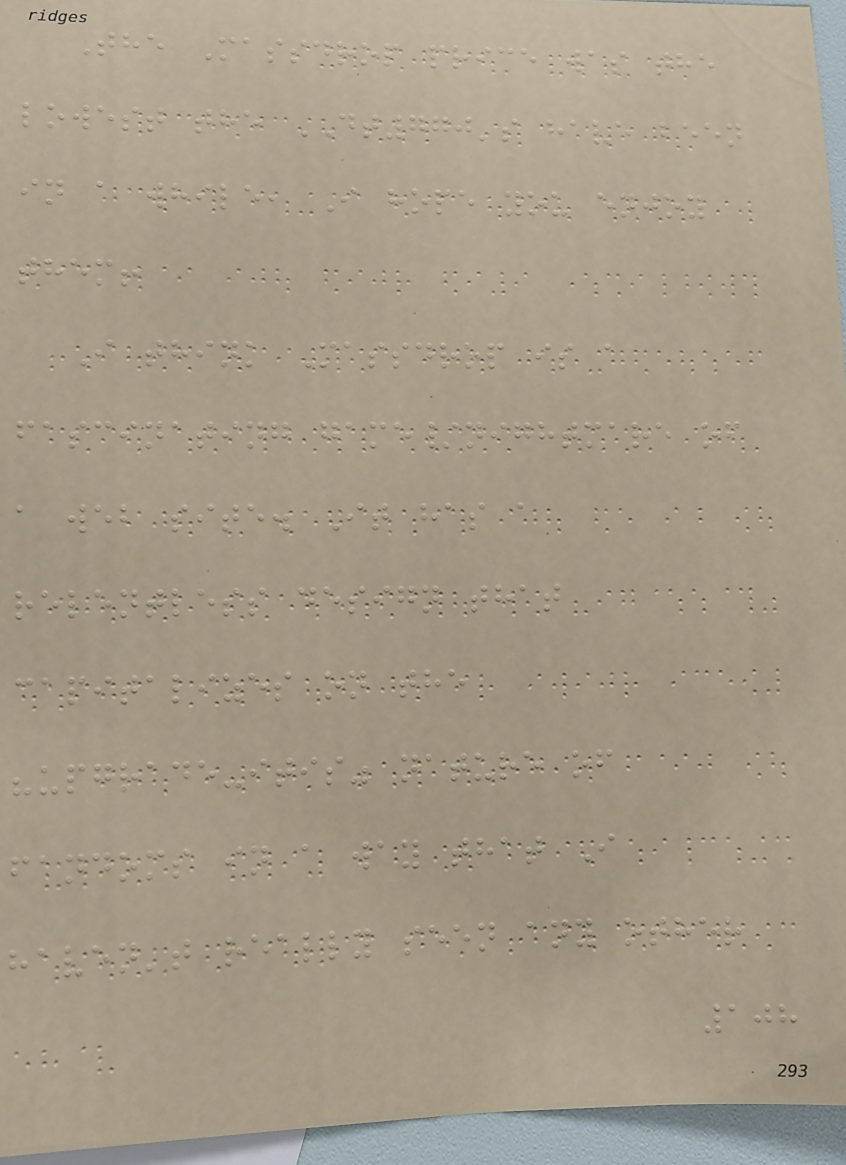The Massdrop price was the
lowest the DT770's have been
in a while, I hope you enjoy
them!
I think Massdrop is a
fascinating game/nightmare of
a web site. It has a
relentless design that
capitalizes on the
"upgrade-itis" nature of
fandoms in a way that I
haven't really seen any other
108
